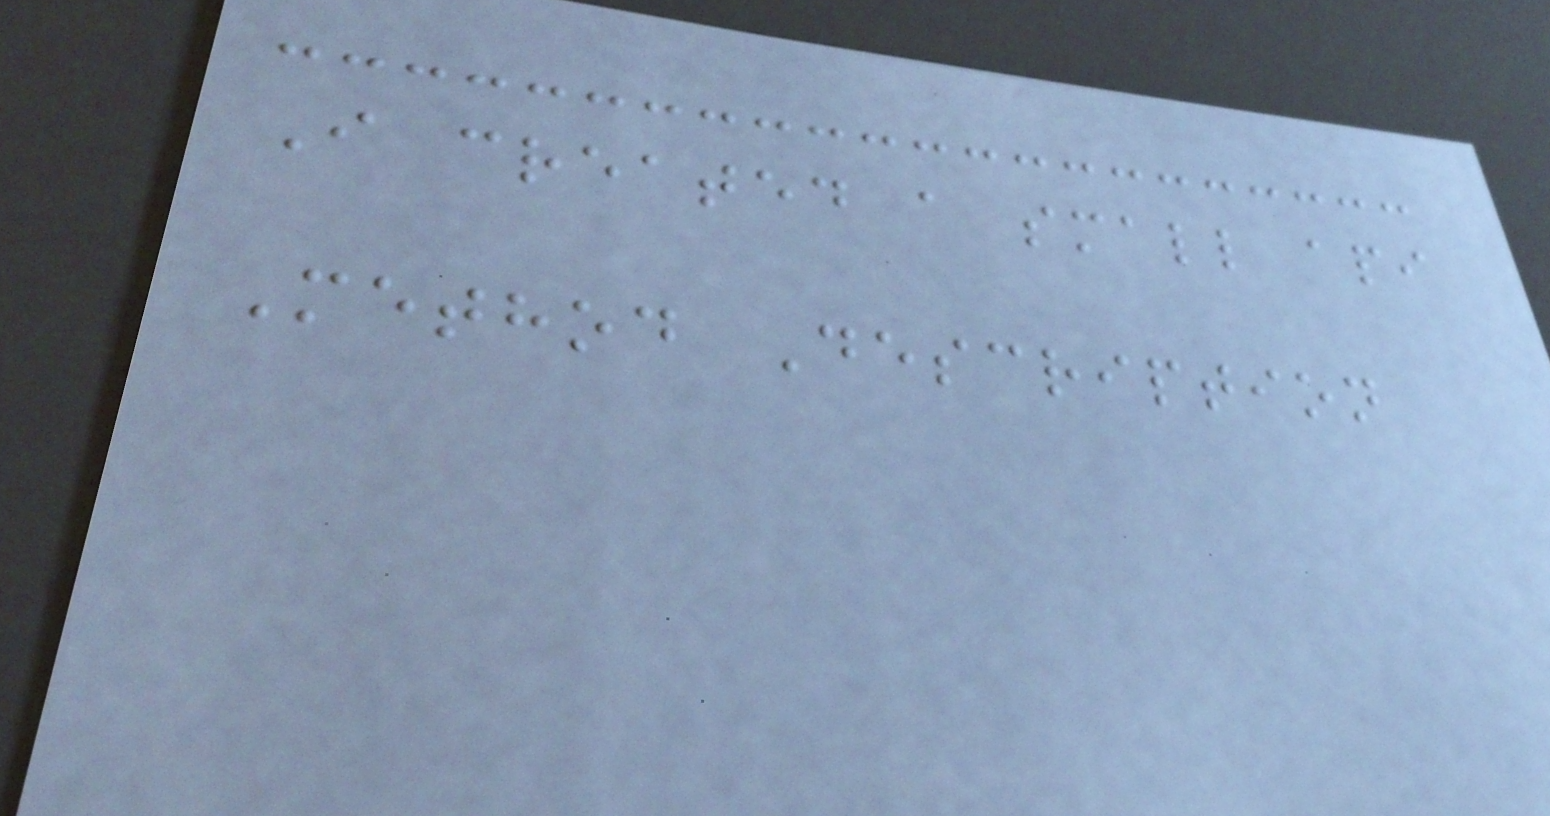I created a small api
Method Description
